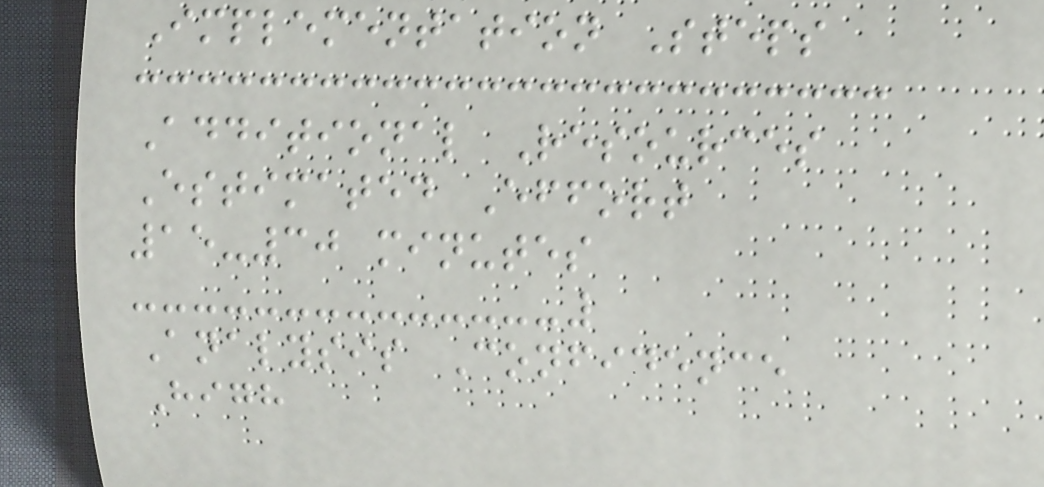Implementation Steps
Additional Resources
Estimated Effort
15-30 minutes
Analysis Confidence
High
